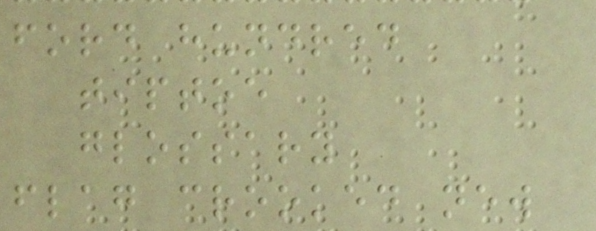ford hundred
tiptoe
glossary
flag crooked new
